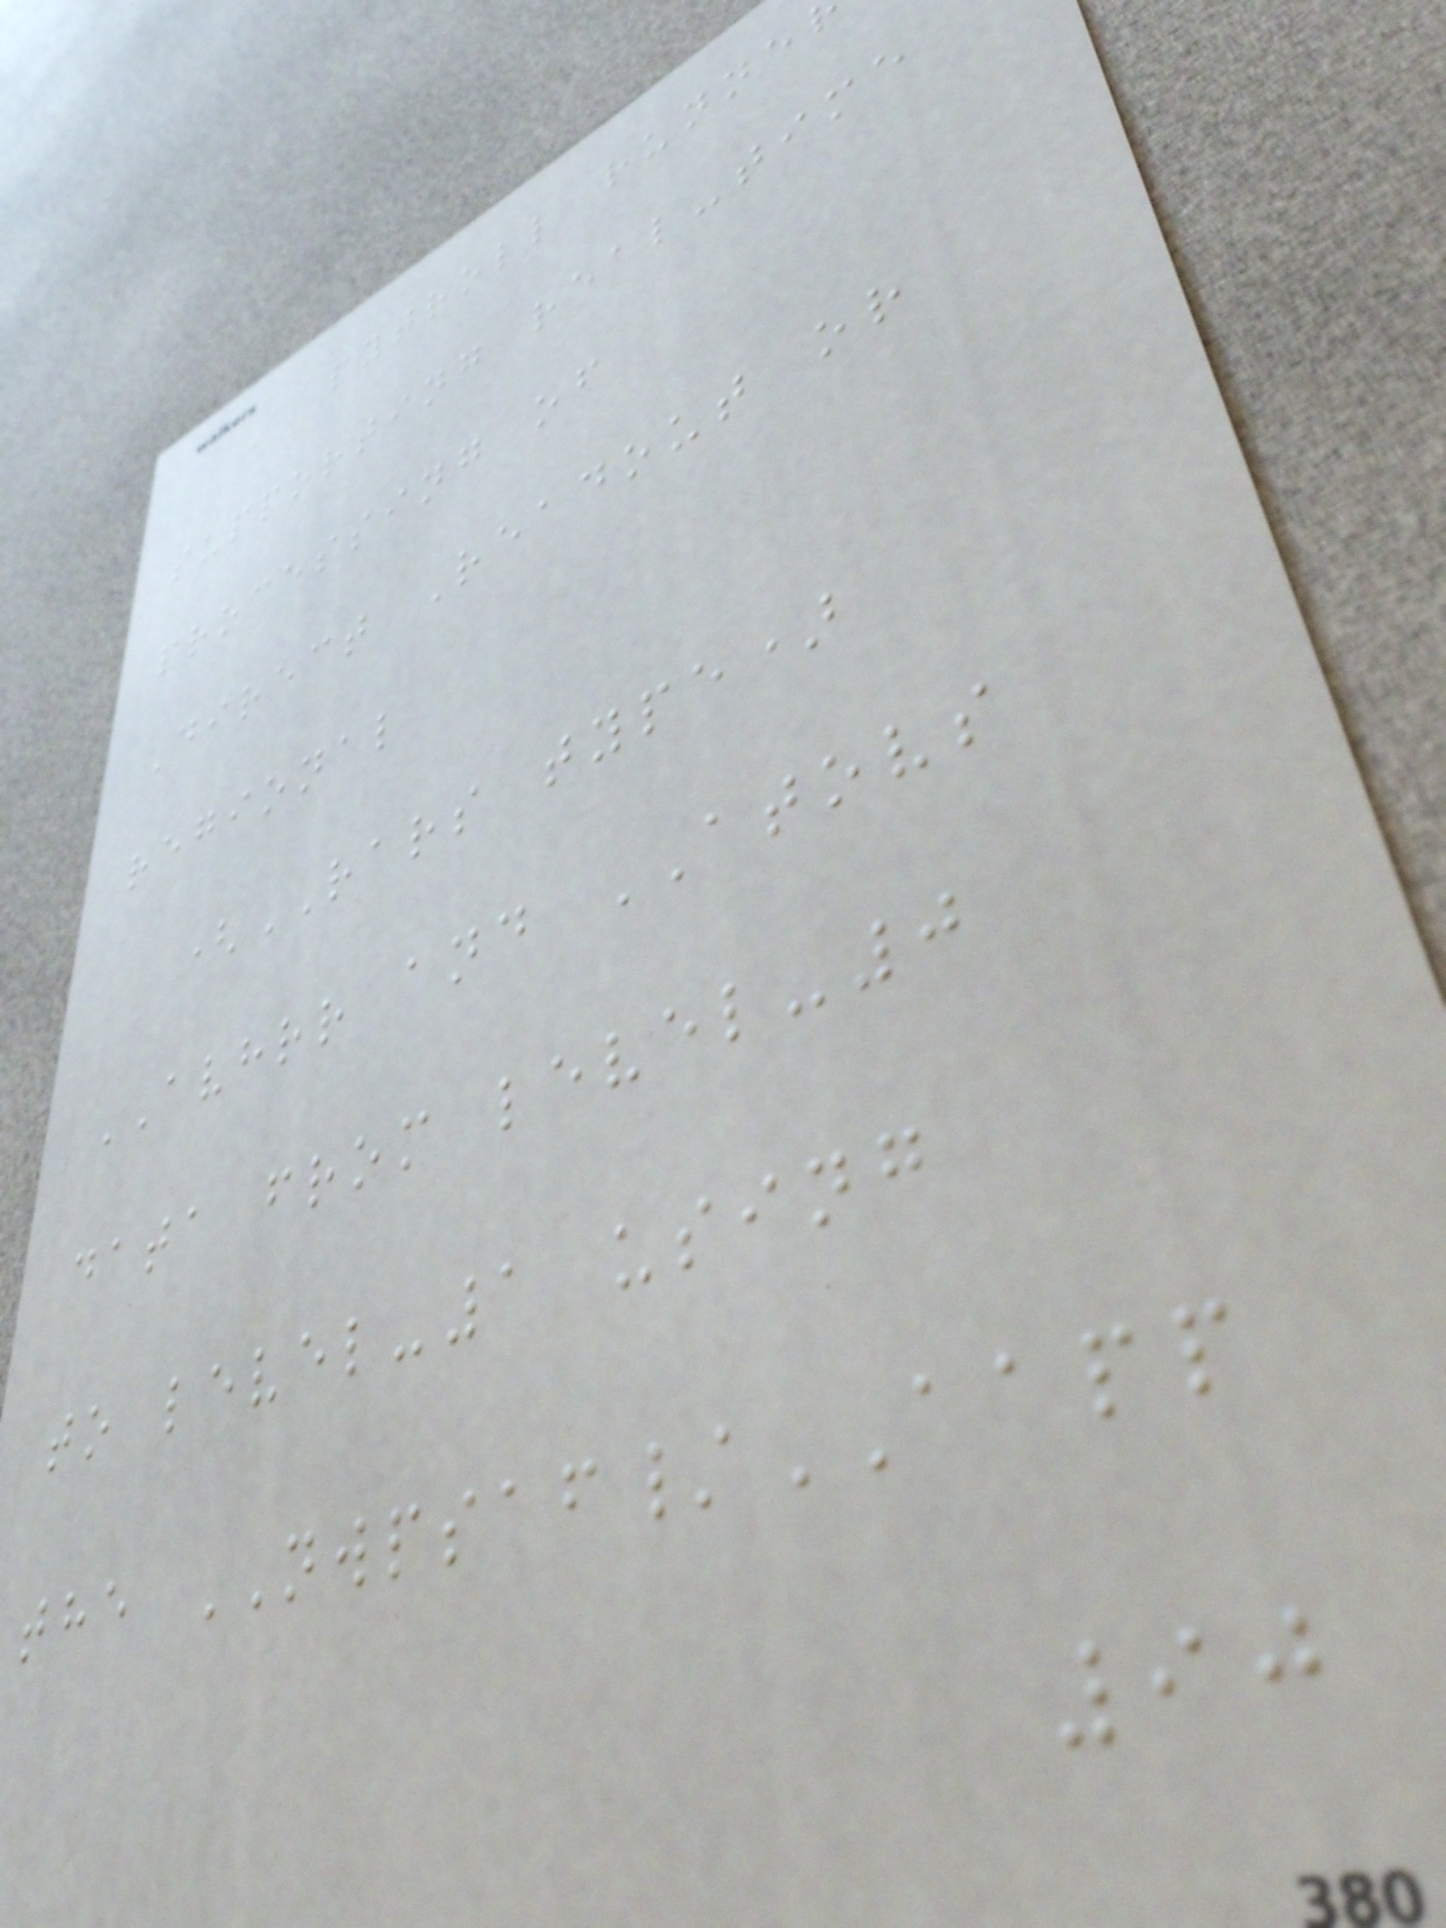A pytroll runne
supporting real-time
processing of
Direct Readout or
regional
(RARS type)
AVHRR and ATOVS
data from level-0
to level-1 using
the NWPSAF/AAPP
90
